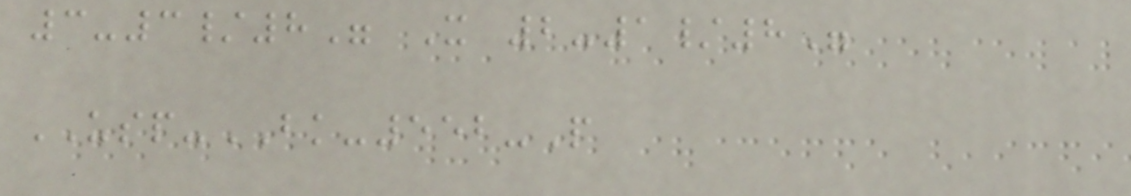3-3/8" X 2-1/8"
USP-BK-552-P
